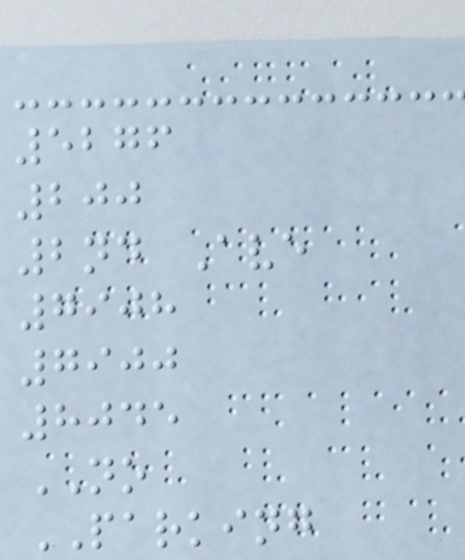5276
200
2nd Ave
7908
7900
8045
NO
PARKING
